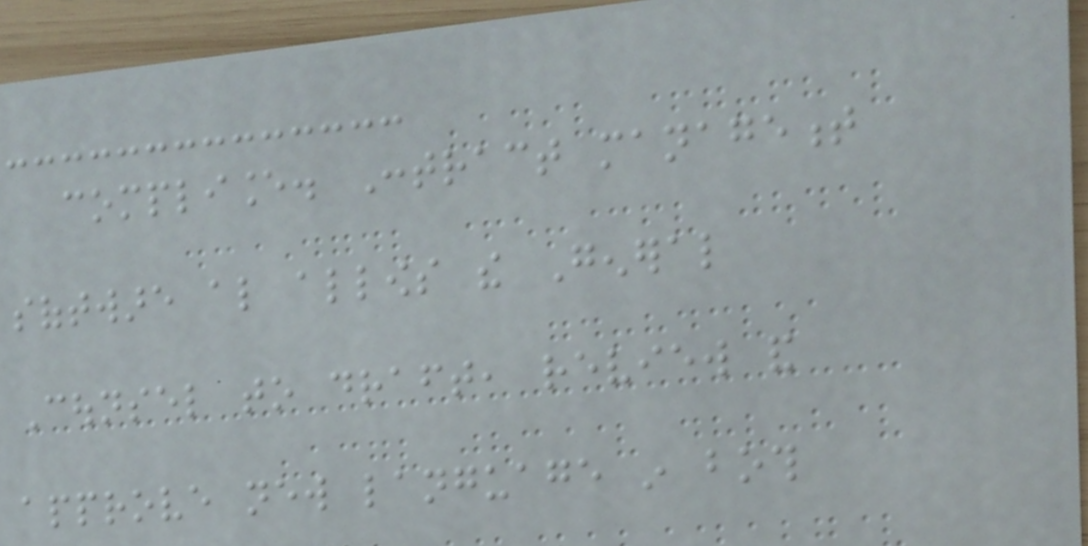compliance. Contract management
software also allows the General
Counsel to draft, review and
approve new language in both
